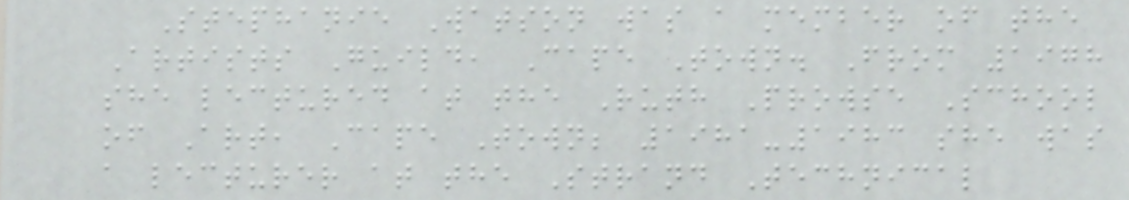Stephanie Watson was a member of the
Artists Guild, Cape Town. From 1978
she lectured at the Ruth Prowse School
of Art, Cape Town; 1981-1983 she was
a lecturer at the Strand Technical
